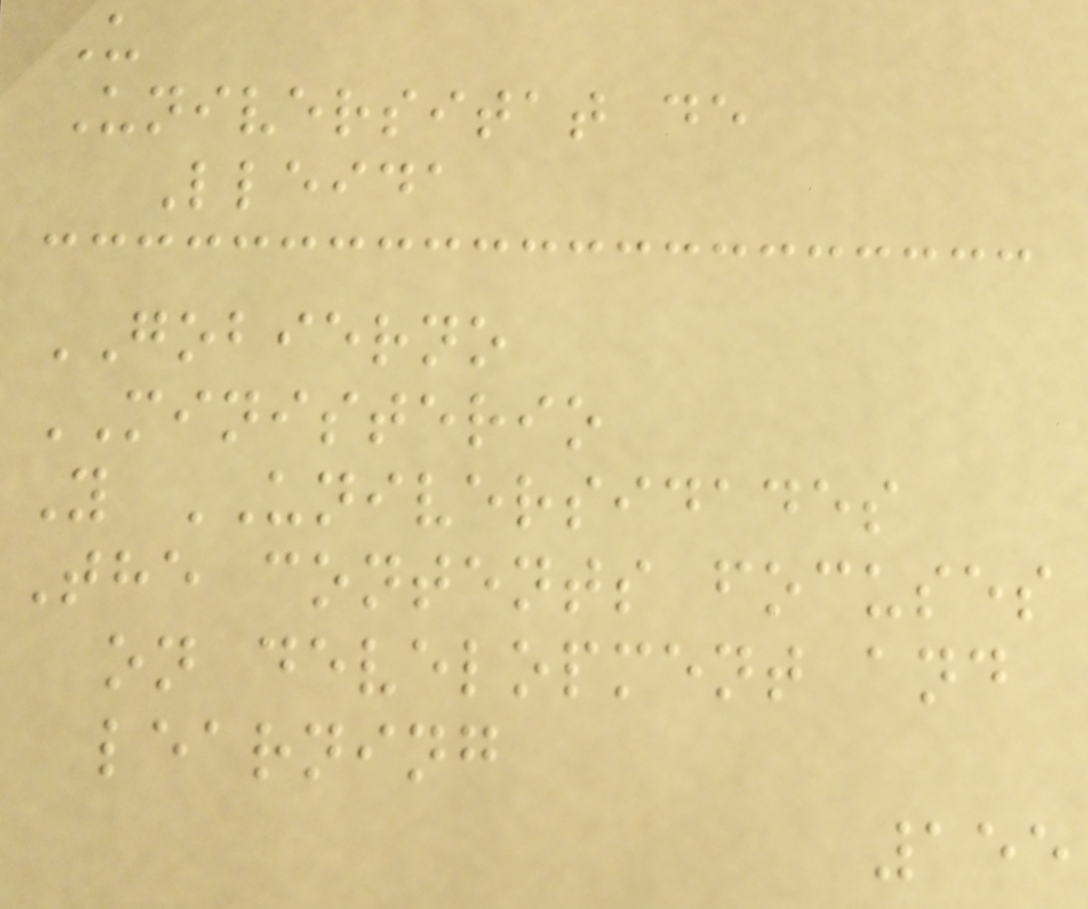U
Universitat de
Lleida
GOBIERNO
MINISTERIO
Y UNIVERSIDADES
The contents focuses
on development and
learning
155
